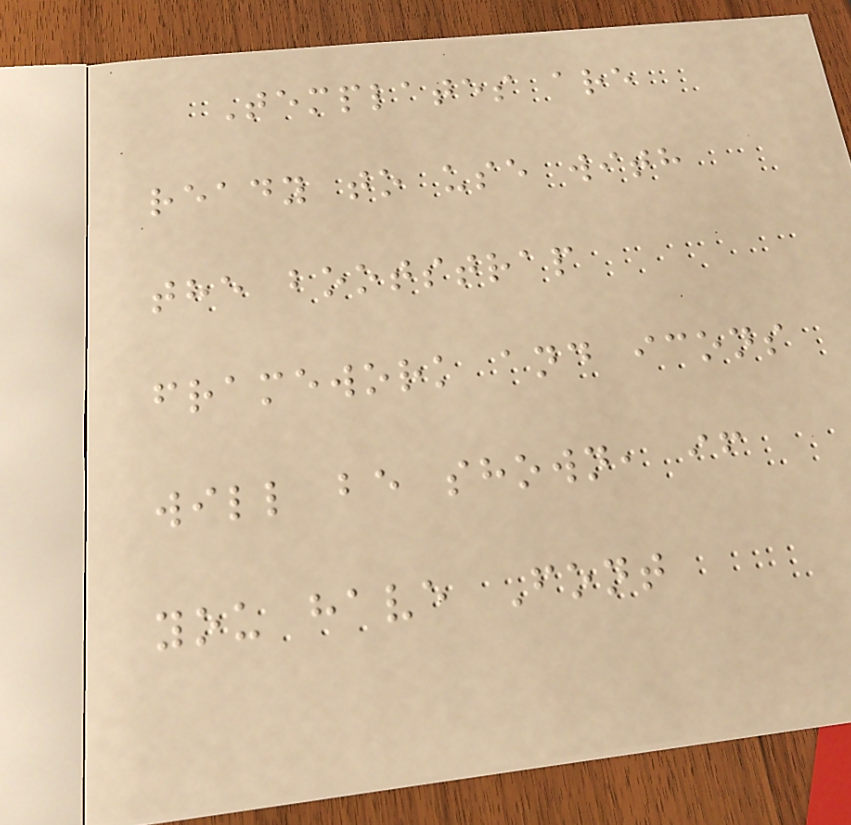Templates are
ready to use with
the bootstrap
framework and icons
will be shown, if
you have Font
